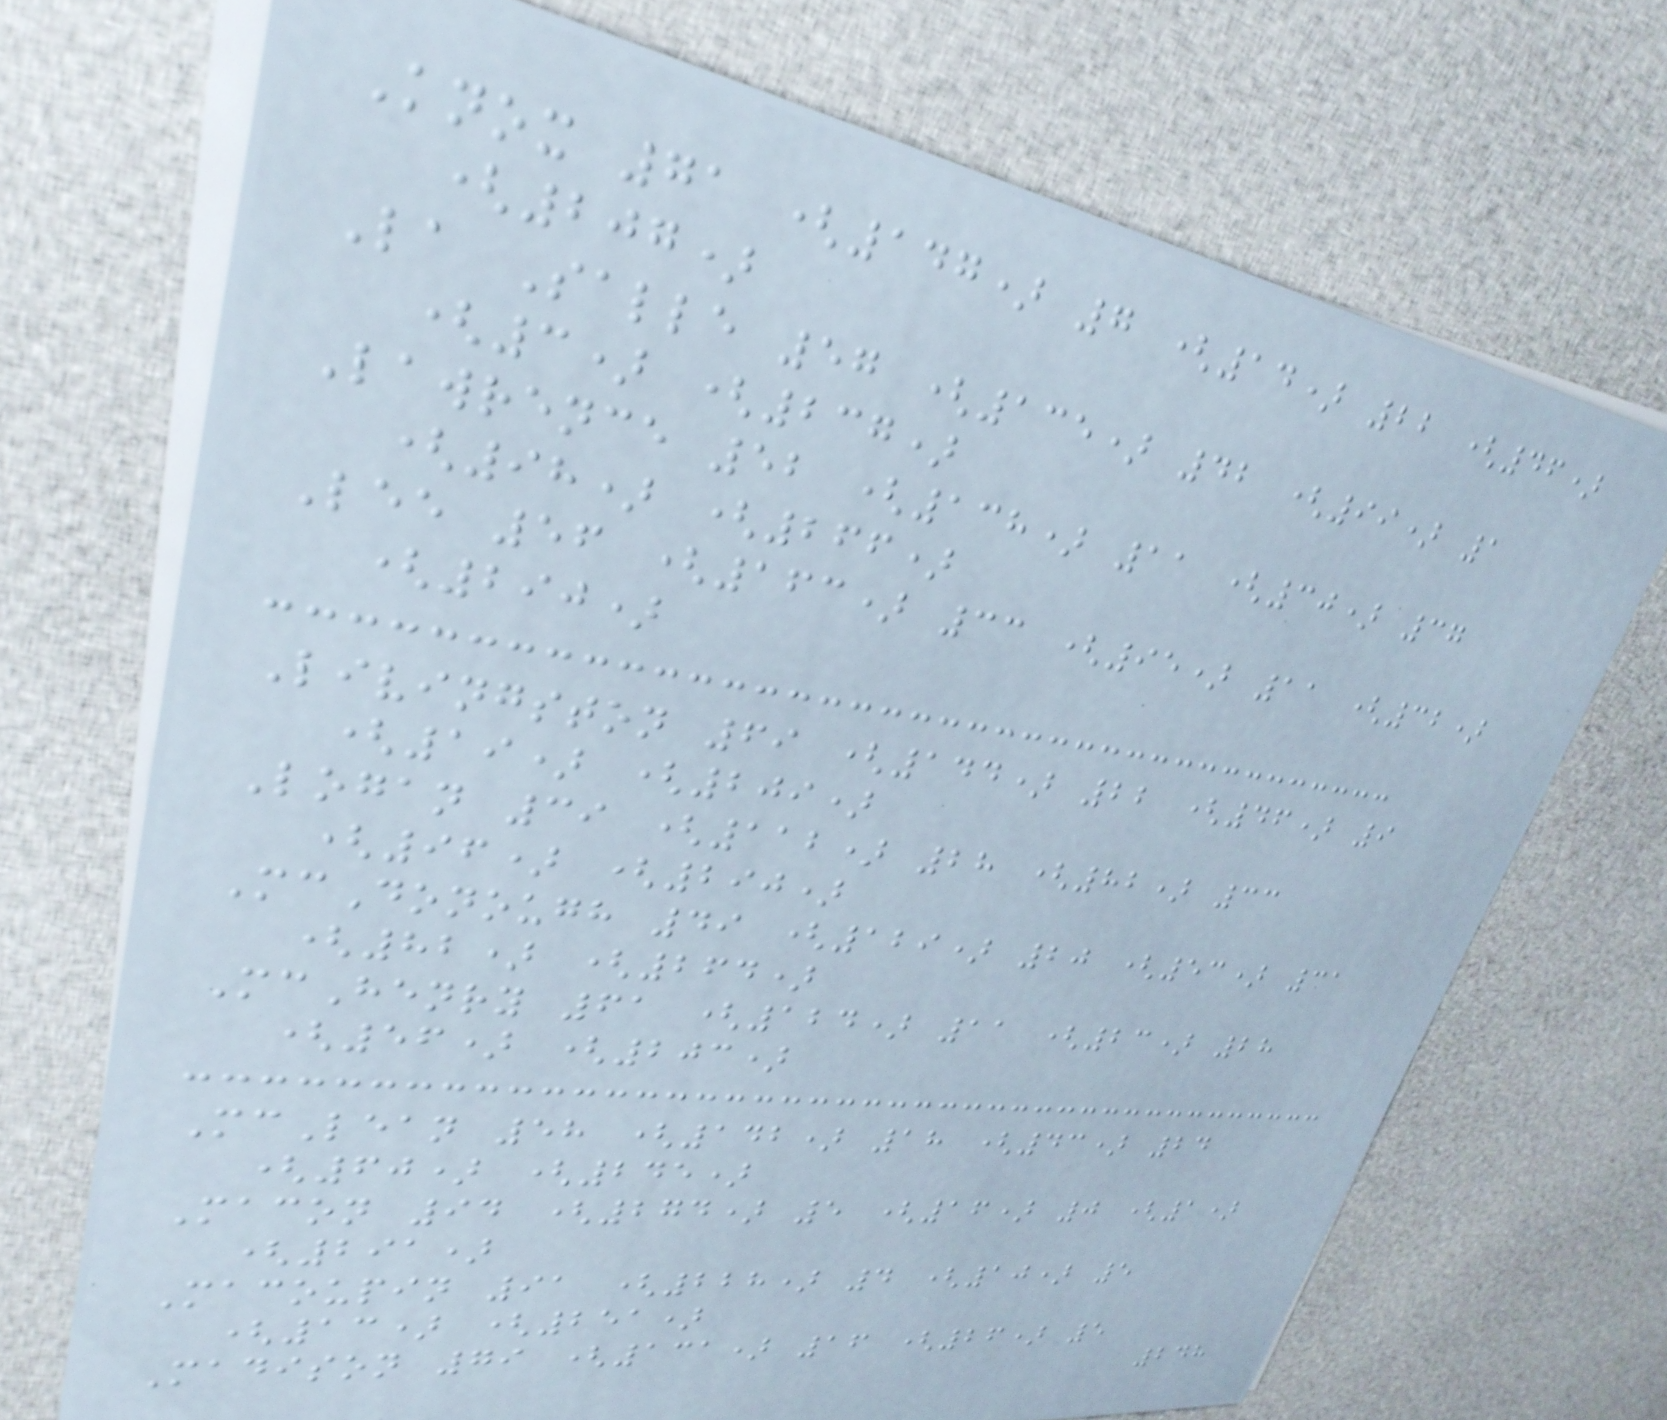Knox 71 (147) 7 (14) 22 (46)
(207)
La Salle 57 (135) 42 (99) 1
(3) (237)
Lawrence 52 (138) 11 (30) 37
(98) (266)
Lee 56 (163) 33 (95) 11 (32)
(290)
Livingston 69 (144) 22 (46) 9
(19) (209)
Logan 39 (112) 28 (82) 33
(96) (290)
McDonough 49 (129) 20 (53) 31
(82) (264)
McHenry 61 (124) 11 (23) 28
(56) (203)
McLean 58 (142) 18 (43) 24
(60) (245)
Macon 94 (274) 5 (16) 0 (1)
(291)
Macoupin 91 (228) 4 (10) 5
(13) (251)
Madison 79 (131) 16 (26) 5
248
